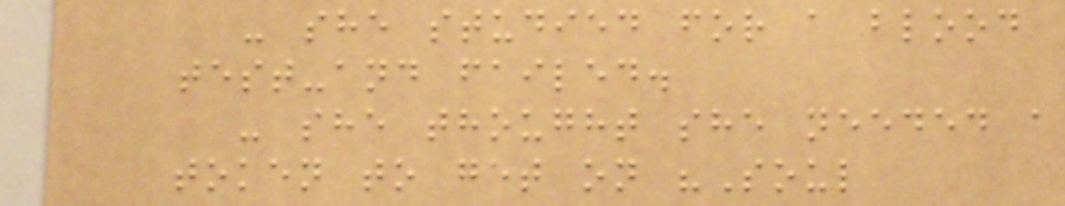- she studied for a blood
test-and failed.
- she thought she needed a
token to get on "Soul
